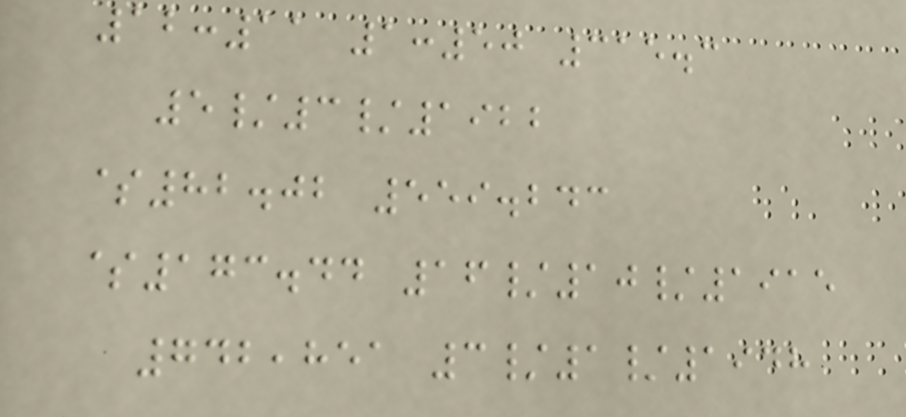12:11 1:50 315.3
5/3/1922
$82.02 559.243
$173.44 16/10/1915
742,851 3/1/1948
